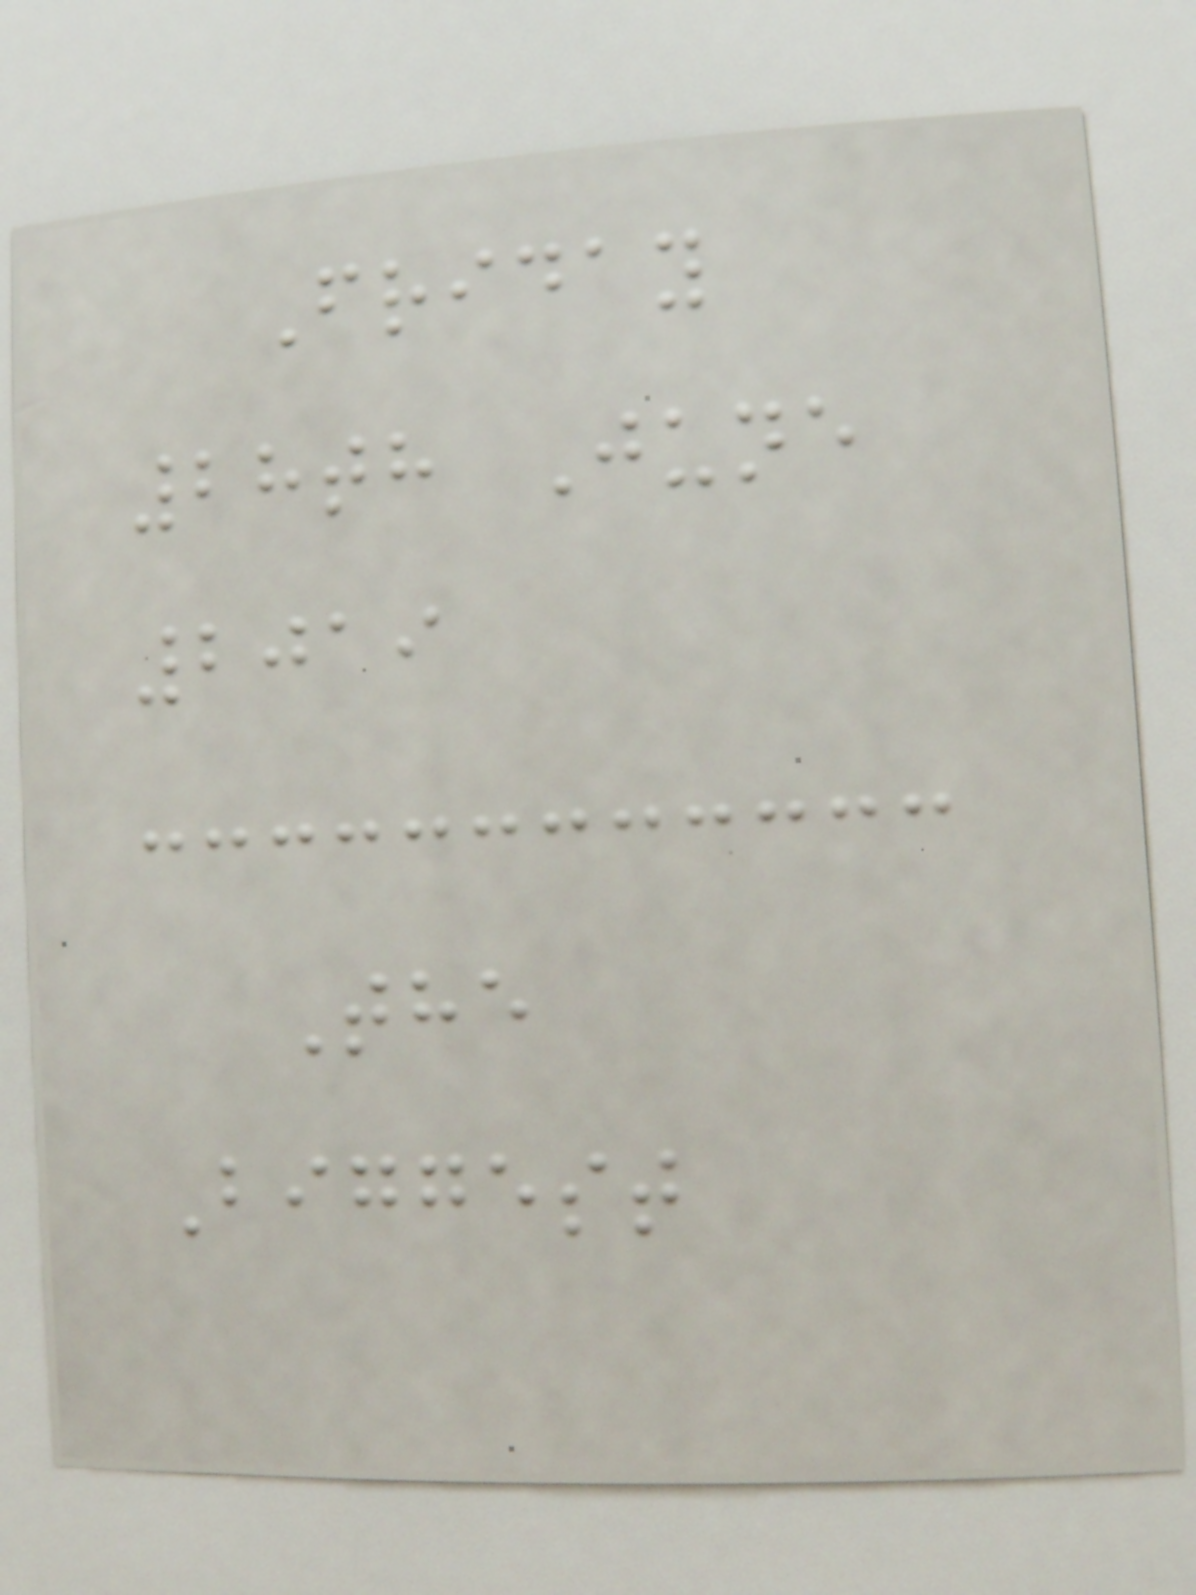Friday
28th June
2019
The
Biggest
